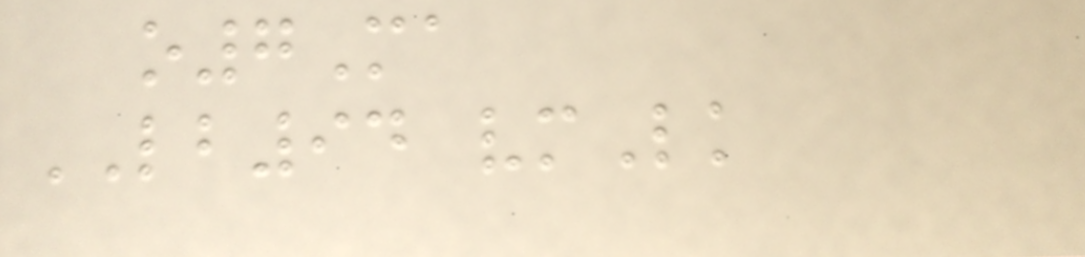o7Ma
LB94 vmLk
